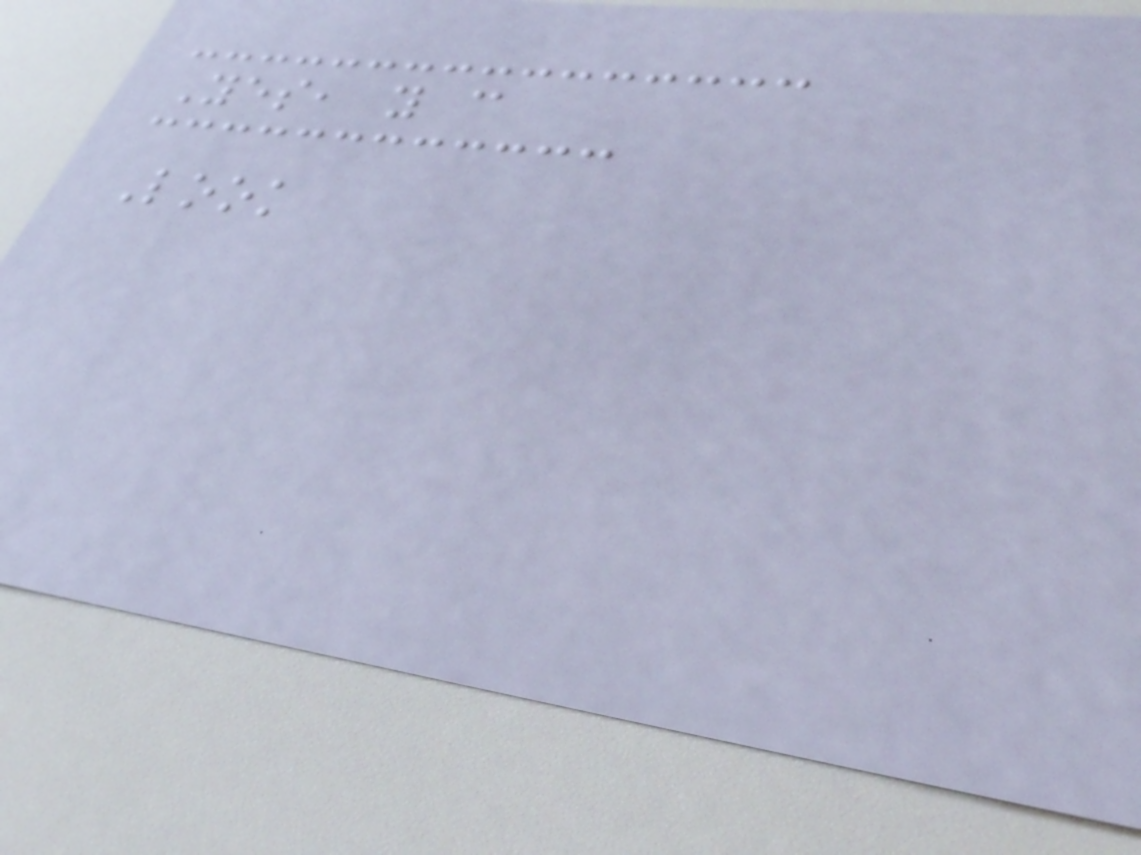Yes, you can
Look
